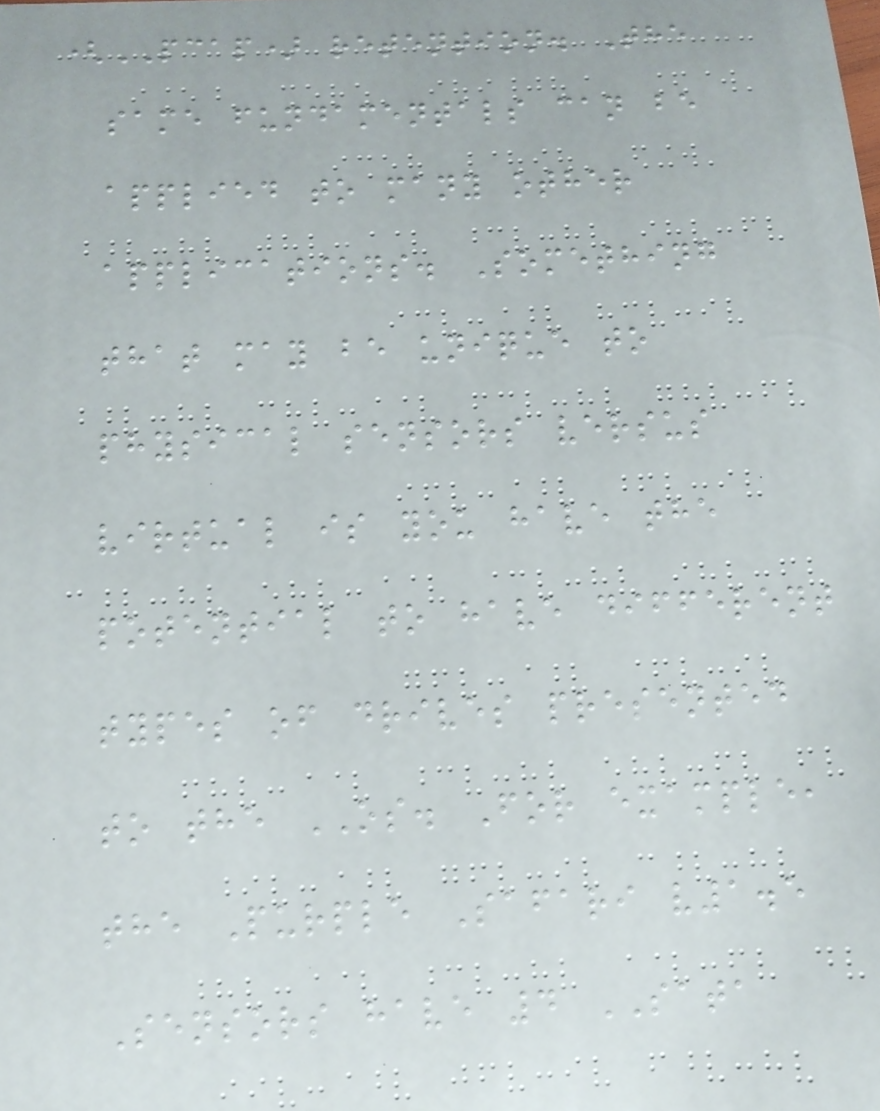(PCAP) retention. The
same fundamentals can be
applied to many other
applications. Something
that may be unique to
physical sensors versus
virtual is you have the
potential to have different
types of drives presented
to the OS. For example,
the Purple Safari v1.5
Sensors have 4 SATA
